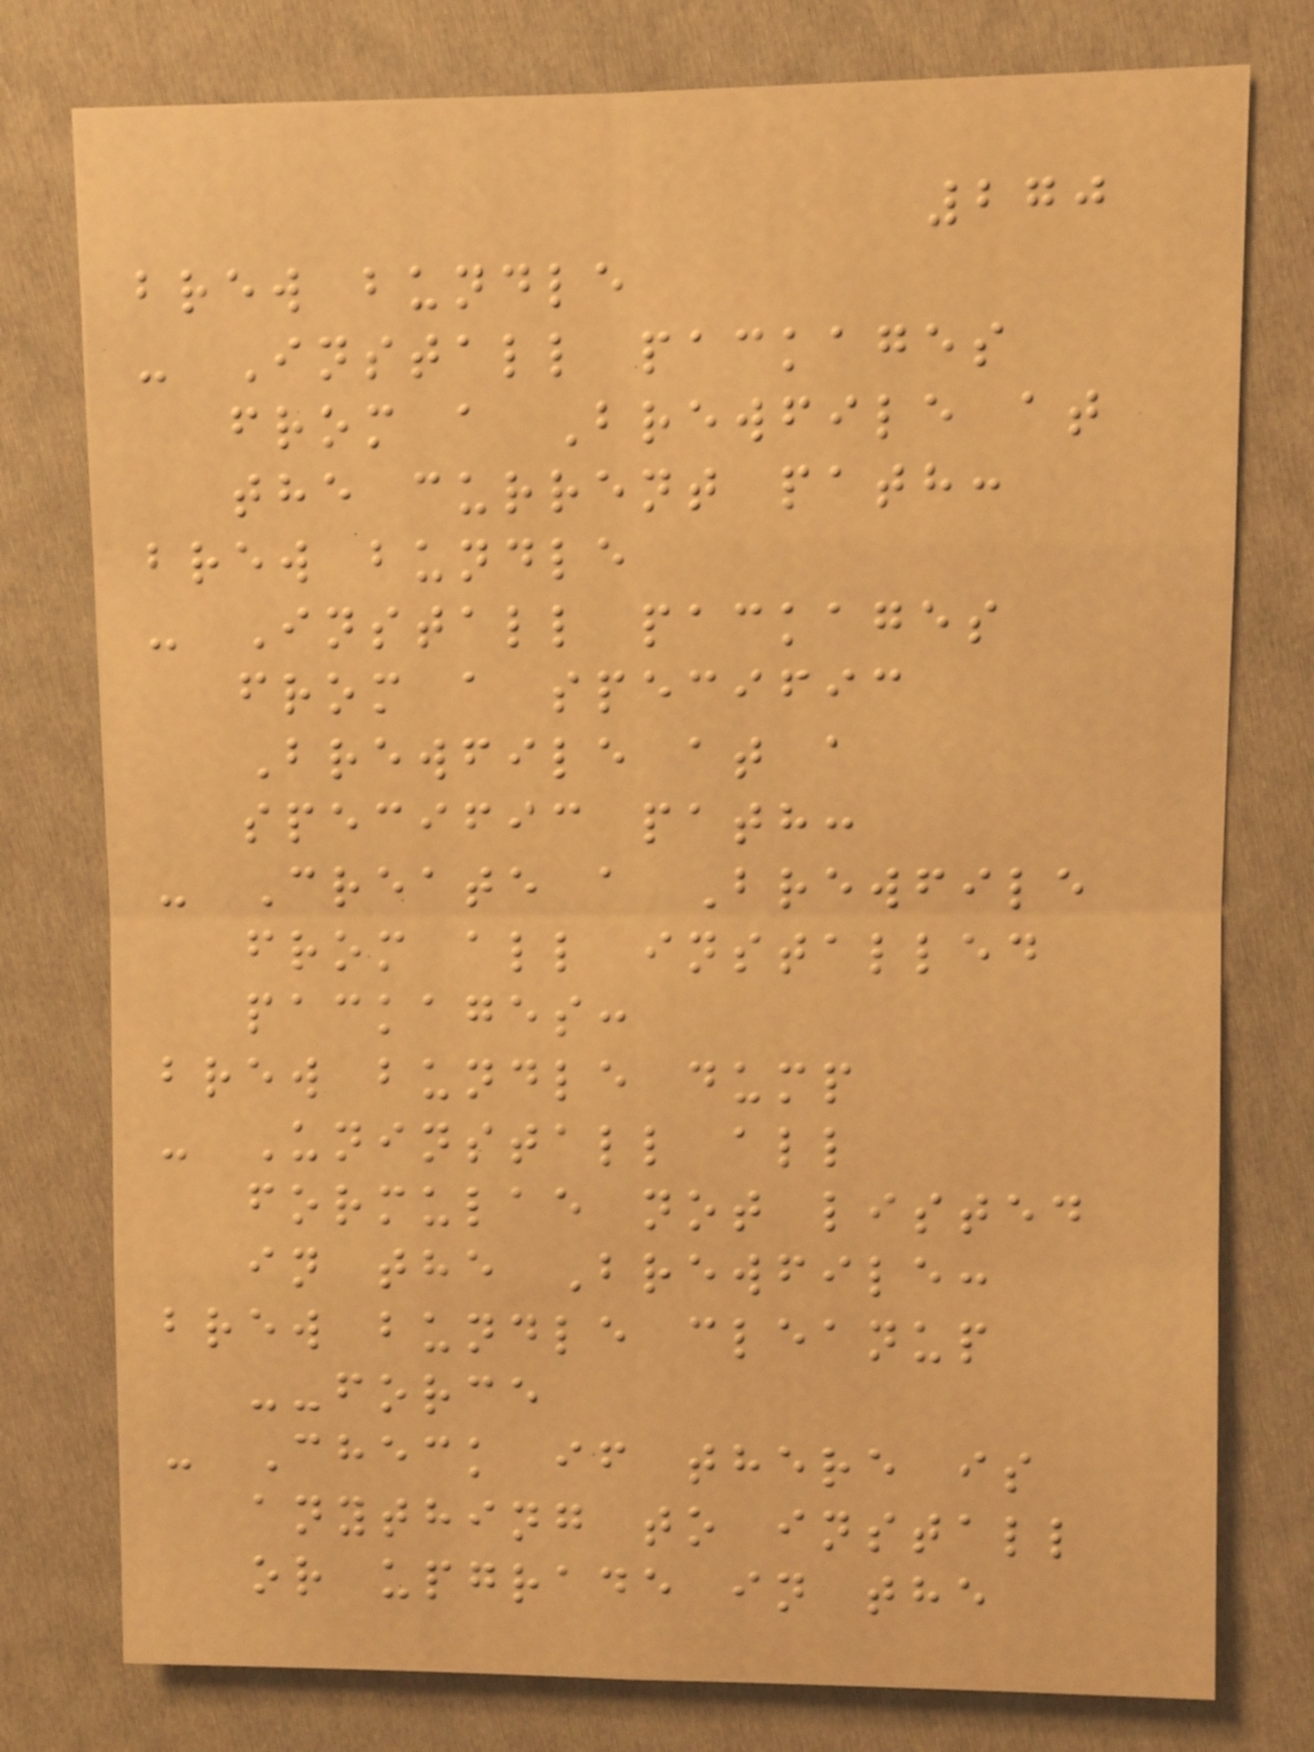270
brew bundle
- Install packages
from a Brewfile at
the current path:
brew bundle
- Install packages
from a specific
Brewfile at a
specific path:
- Create a Brewfile
from all installed
packages:
brew bundle dump
- Uninstall all
formulae not listed
in the Brewfile:
brew bundle cleanup
--force
- Check if there is
anything to install
or upgrade in the
